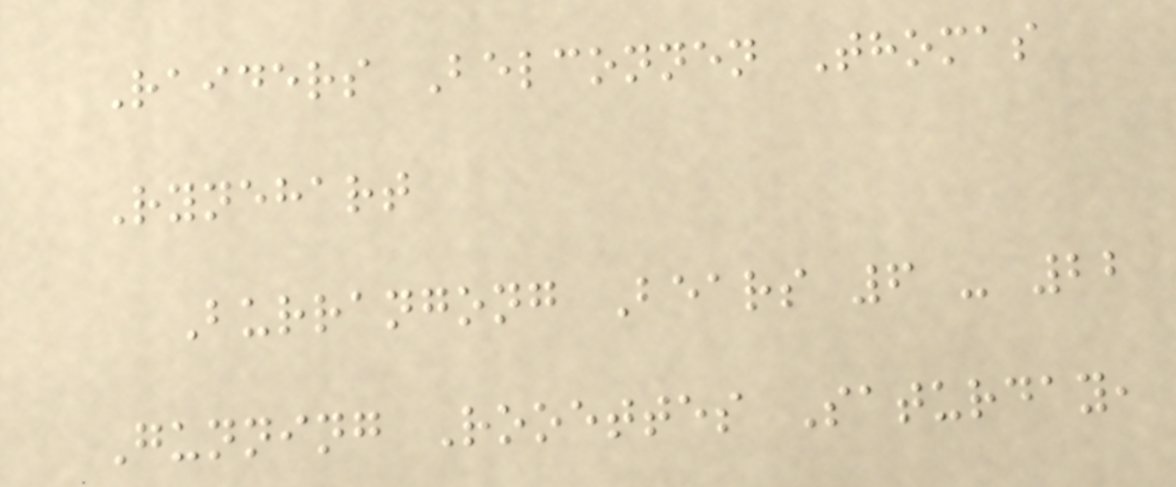Raiders Belconnen Thomas
Rynehart
Burrangong Bears 6 - 22
Gunning Rooettes Saturday,
